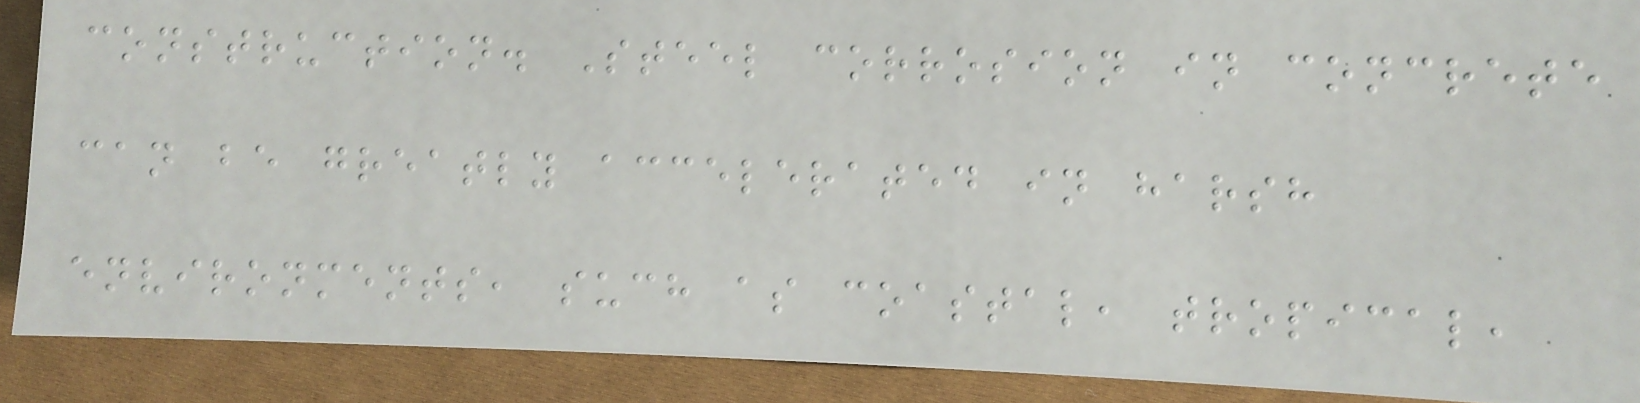construction. Steel corrosion in concrete
can be greatly accelerated in harsh
environments, such as coastal, tropical,
